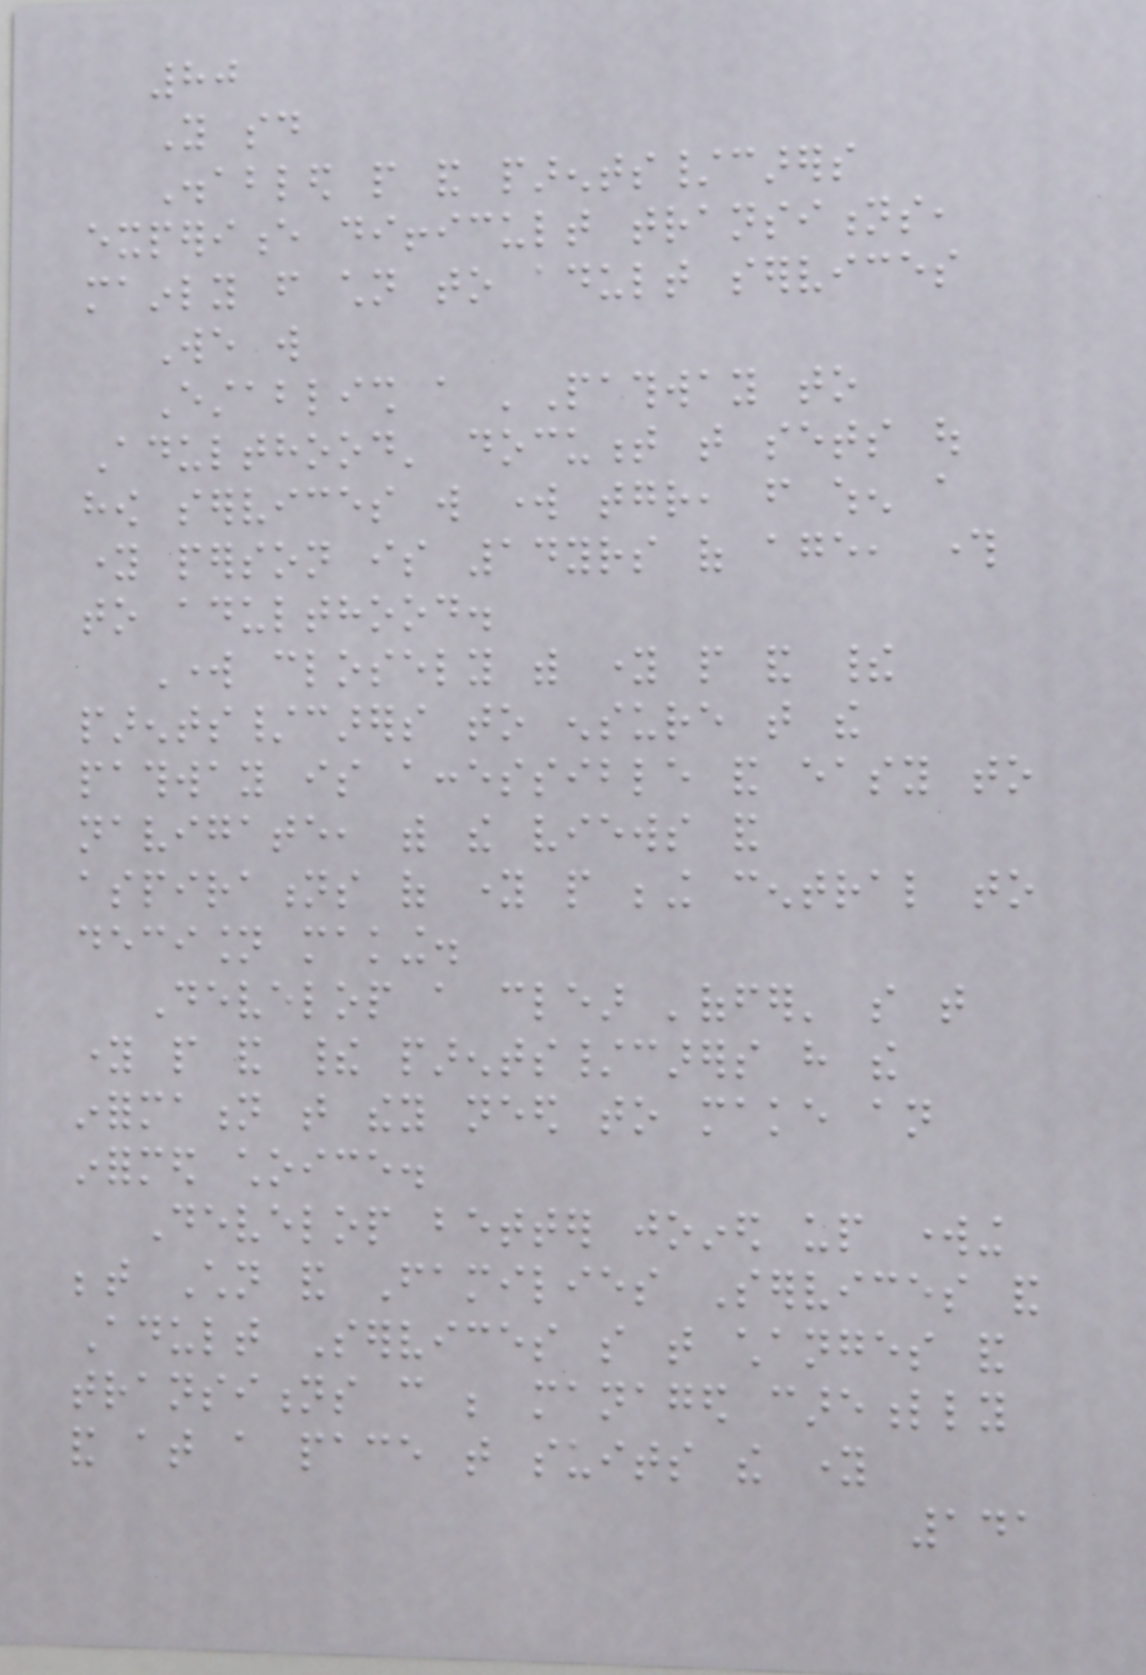80
You said
Disabled people and parents/carers
experience difficult transitions,
mainly from children to adult services
We will
Establish a 'Pathway to
Adulthood' document that sets out
how services will work together, from when a
young person is 14yrs of age, through
to adulthood.
Work closely with young people and their
parents/carers to ensure that the
pathway is accessible and easy to
navigate, with the views and
aspirations of young people being central to
decision making.
Develop a clear 'offer' so that
young people and their parents/carers have the
information that they need to make an
informed choice.
Develop better joined up working
between Children and Families Services and
Adult Services so that changes and
transitions can be managed carefully
and at a pace that suits the young
141
